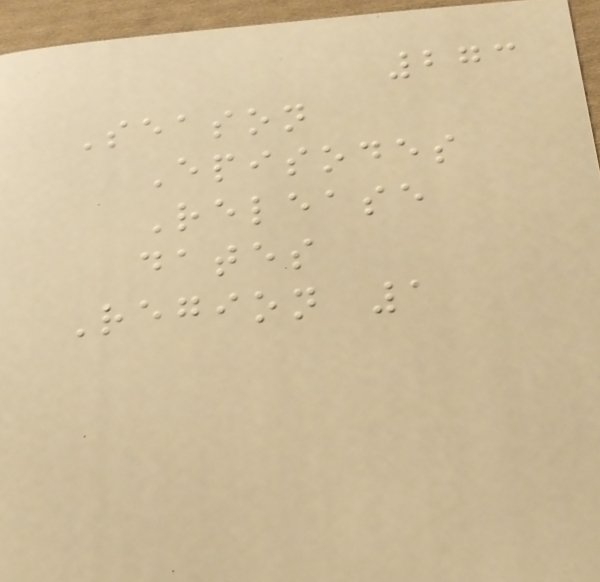273
Season
Episodes
Release
dates
Region 1
